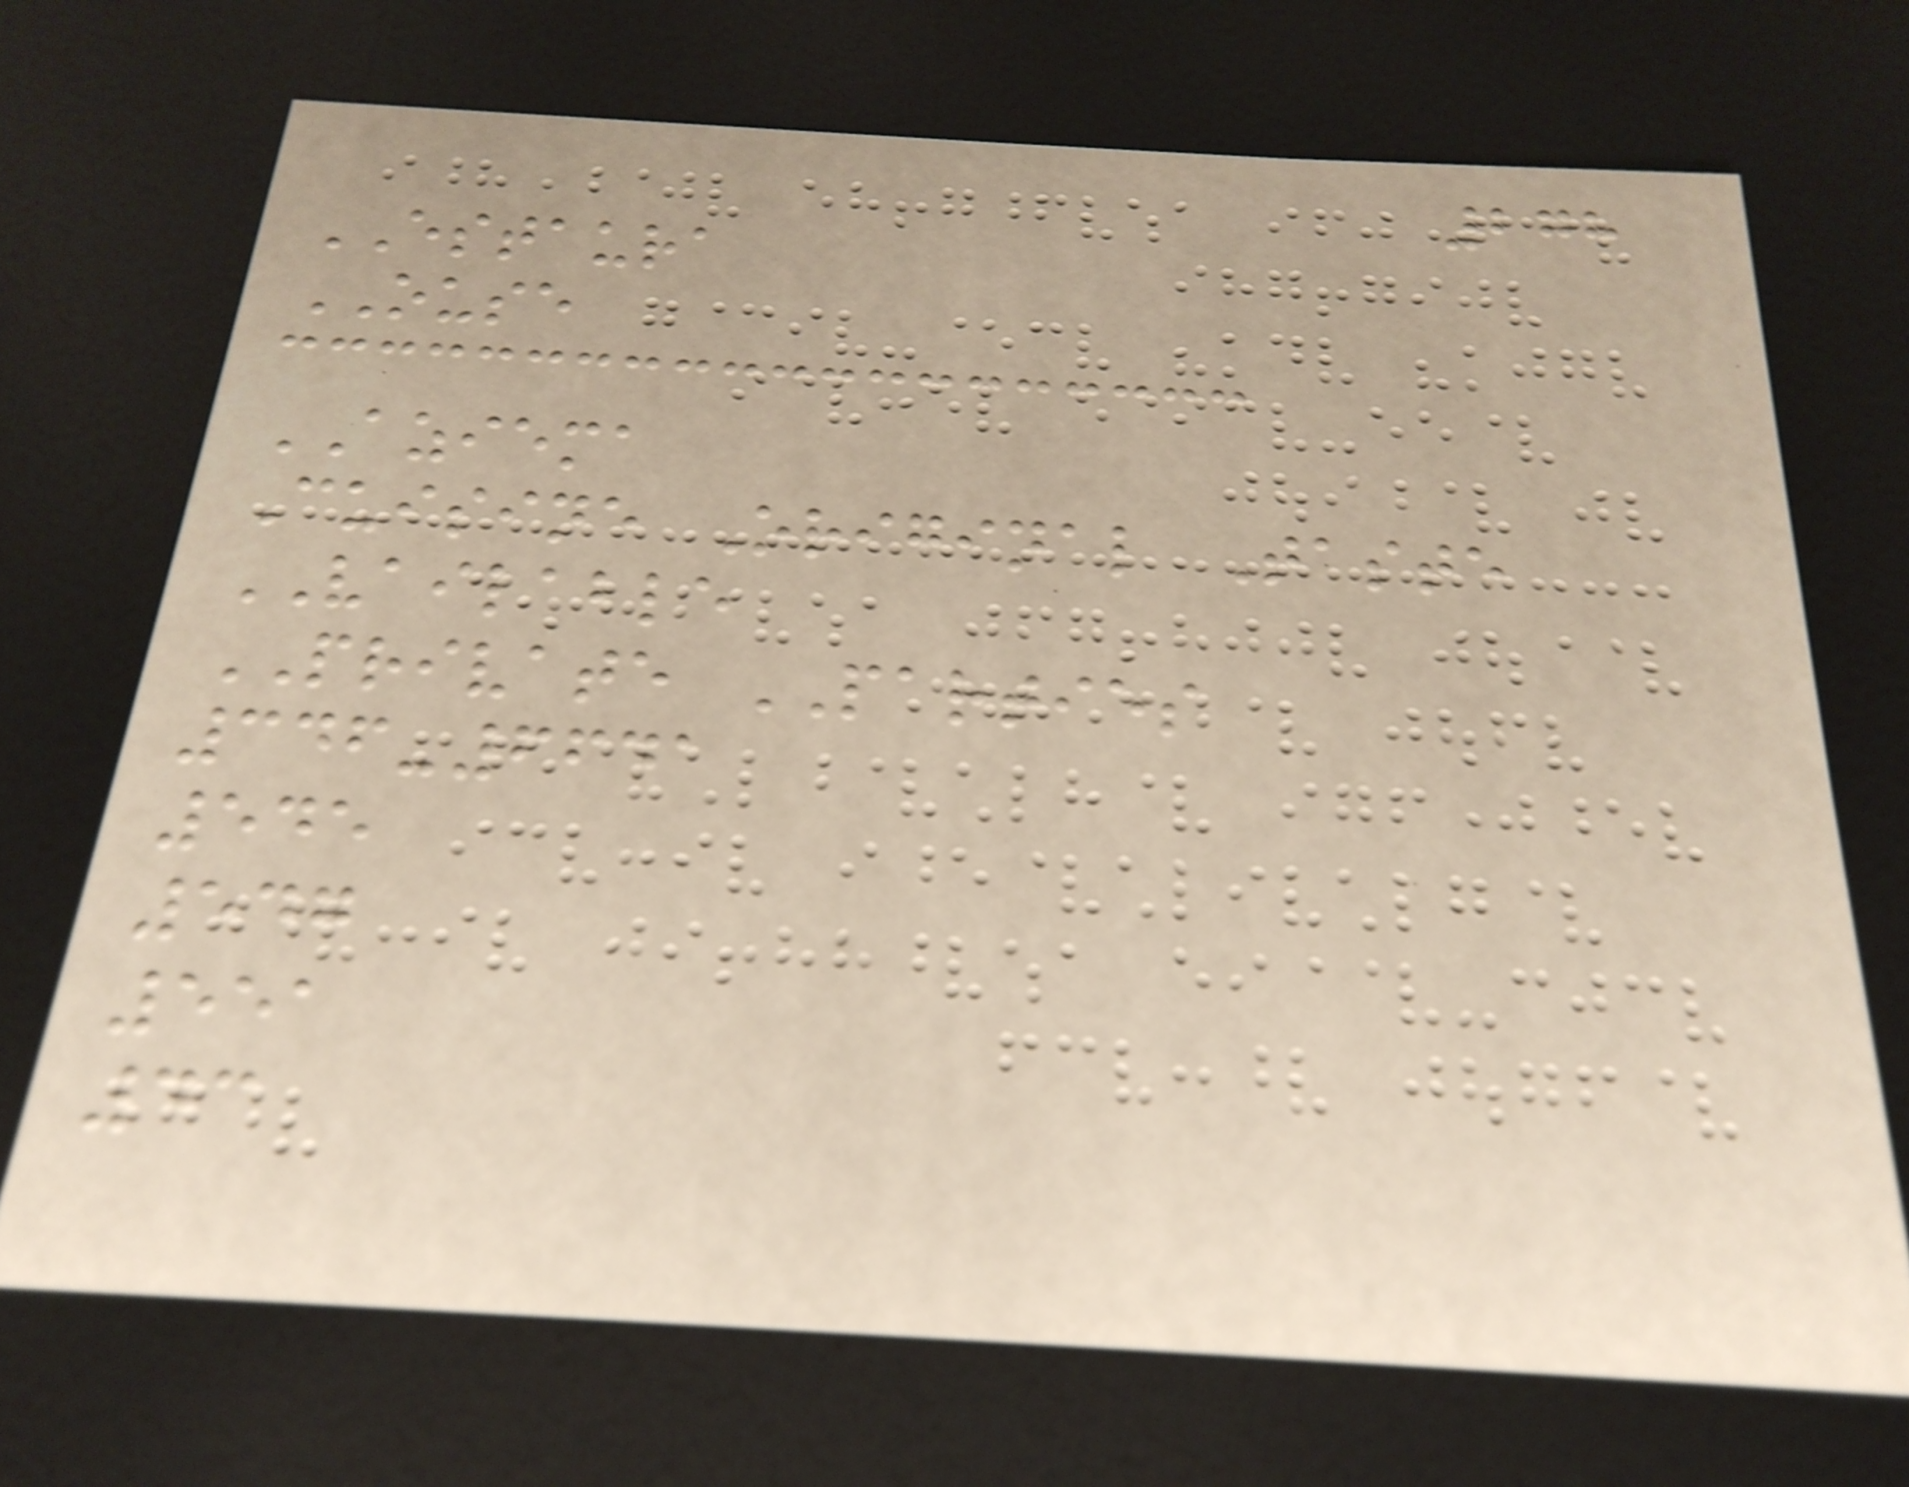278
ESTAURA
OUSE
AZIEMA
Cuisine Original Taste
VAILABLE
PRIVATE PARTIES
346-6641
545
547
551
43
